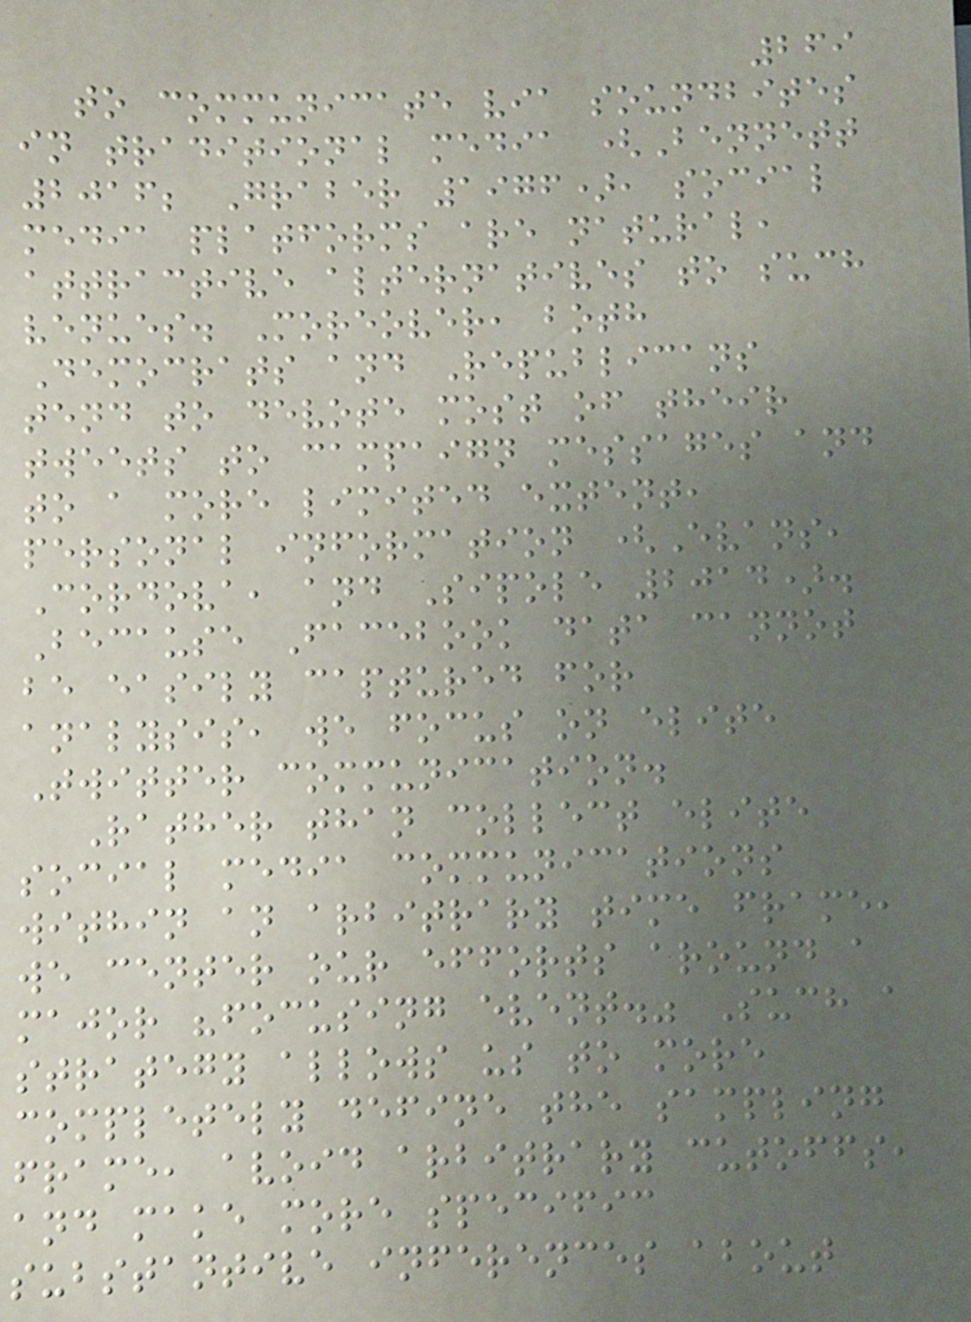269
to communicate via soundbites
in traditional media (Bennett
2016; Graber 1976), social
media platforms are natural,
attractive alternatives to such
venues. Moreover, both
Democrats and Republicans
tend to devote most of their
tweets to campaign messages and
to a more limited extent,
personal information (Evans,
Cordova, and Sipole 2014).
Because Facebook data cannot
be easily captured for
analysis, we focus on elite
Twitter communication.
Rather than collect elite
social media communications
within an arbitrary time frame,
we center our efforts around a
major "focusing event." Such a
strategy allows us to more
completely define the sampling
frame, avoid arbitrary cutoffs,
and make more specific
substantive inferences about
